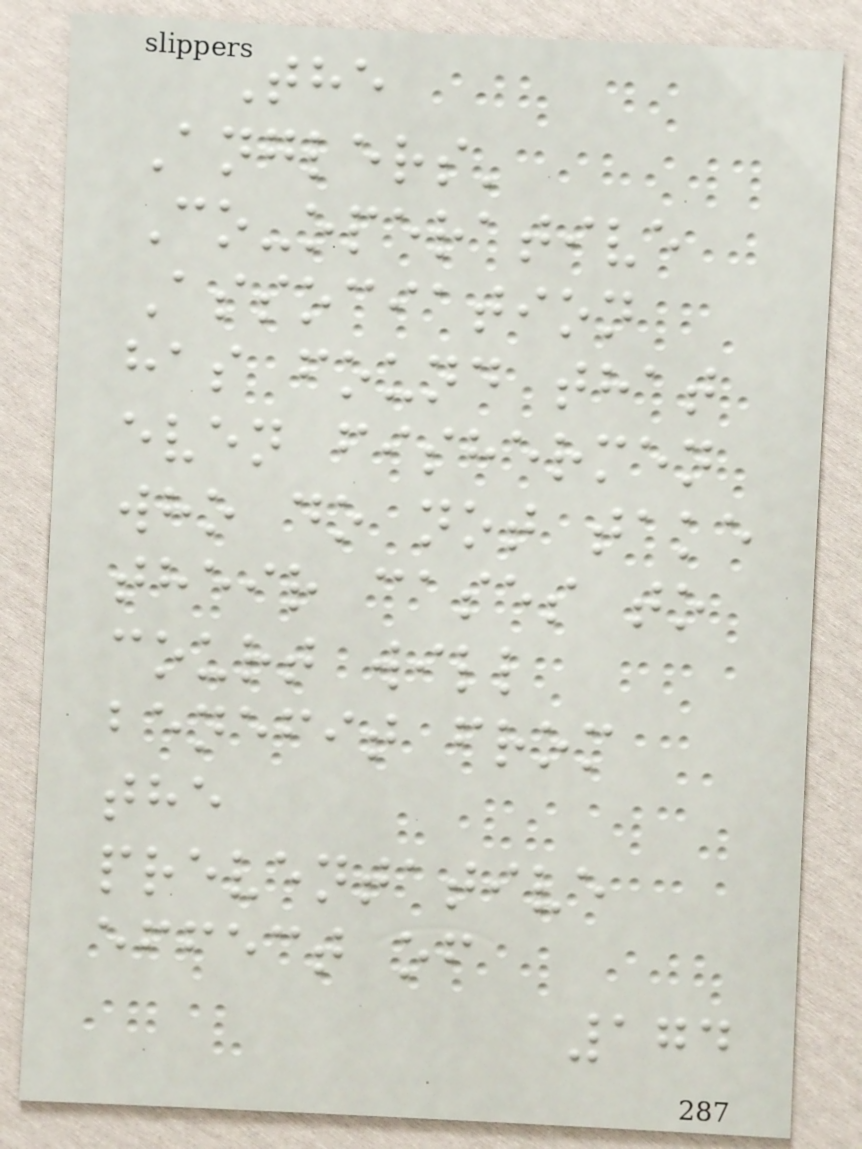The
Anglers'
Co-operative
Association
has found that
even fishermen
who do not take
their cases to
court will
benefit from
the
preventative
effect of
174
